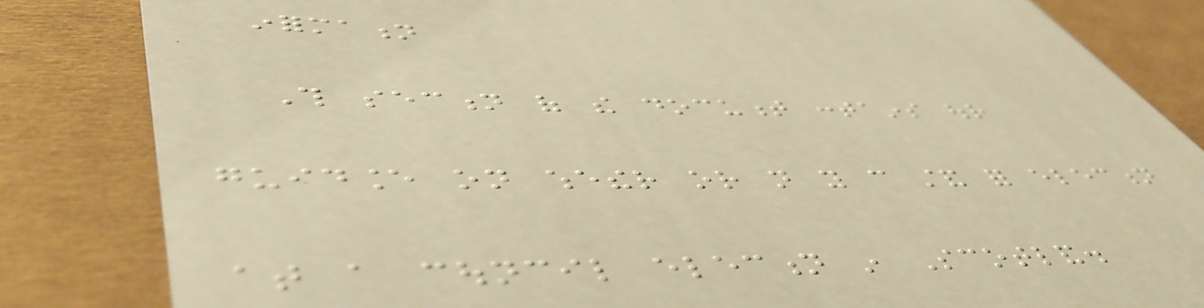information
This section of the document contains our
guidance on whether or not you can stand for election
at a council election in Scotland.
